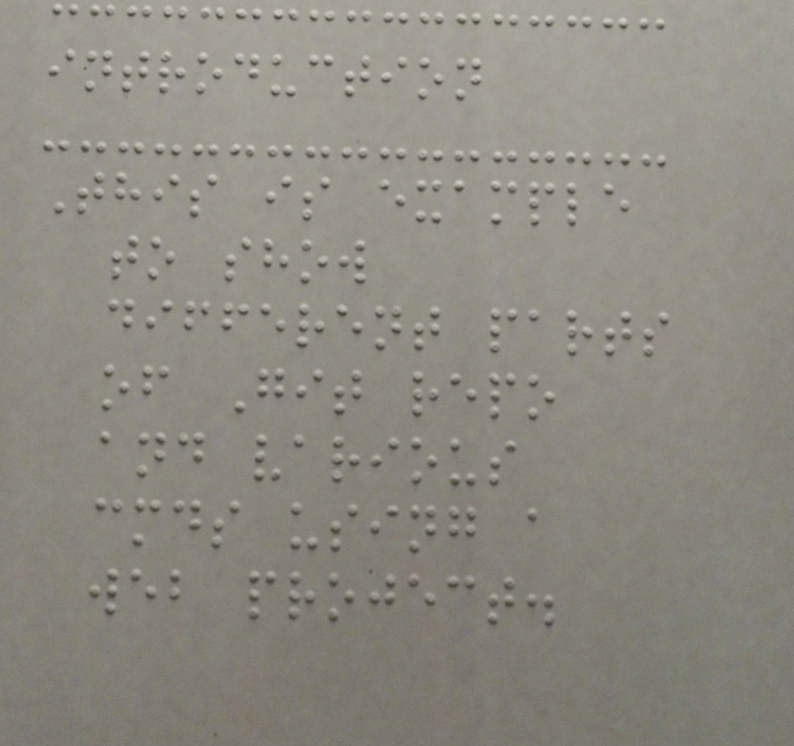introduction
This is example
to show
different parts
of Git repo
and various
cmds using a
web project.
